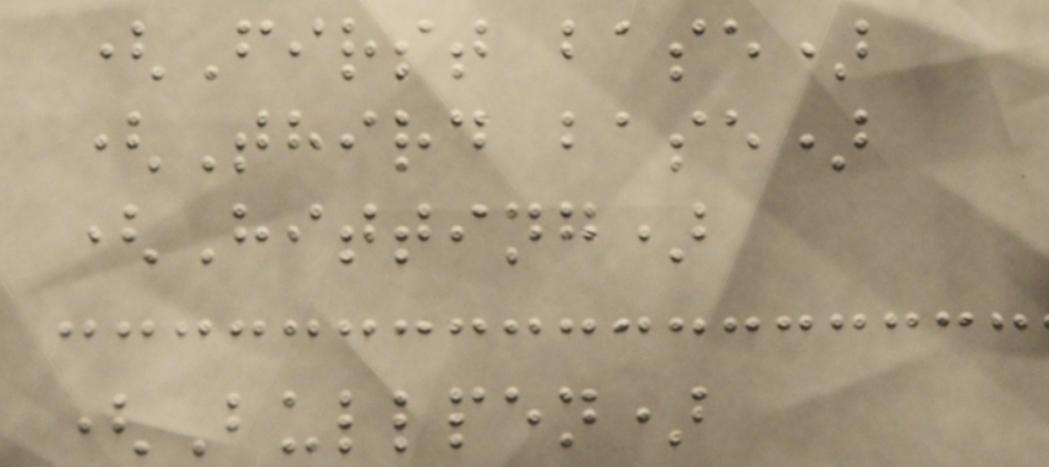(First base)
(Third base)
(Hitting)
(Bullpen)
